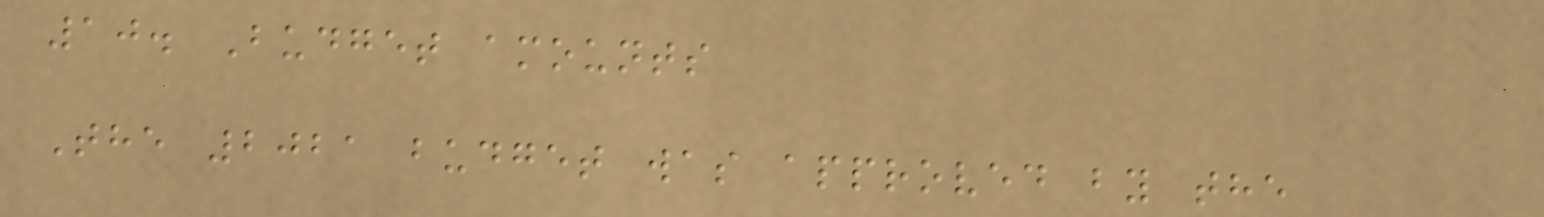10. Budget amounts
The 2021 budget was approved by the
